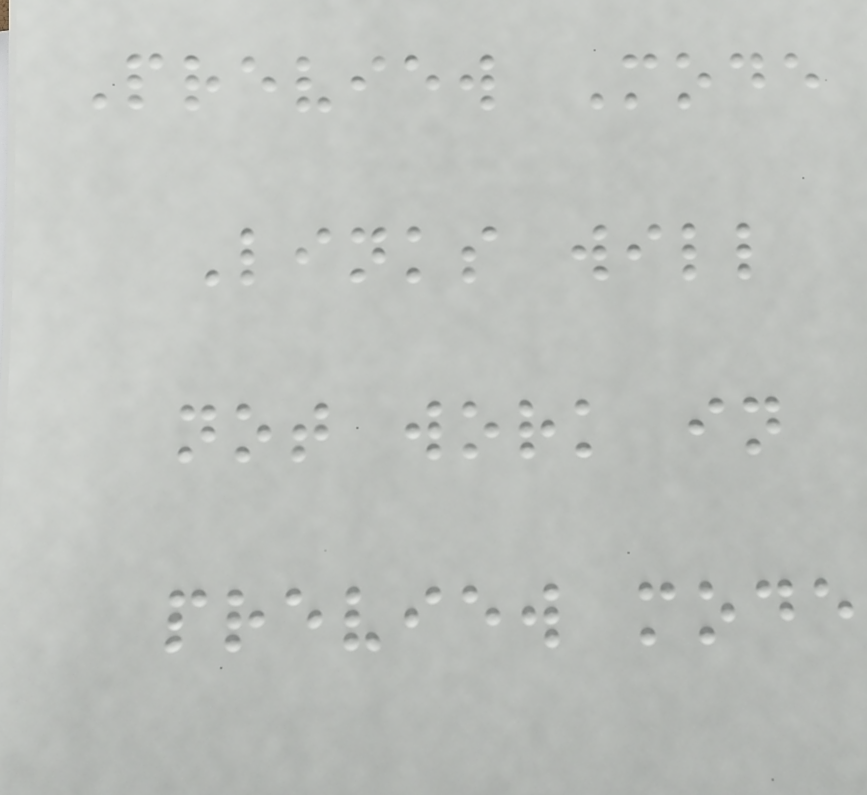Preview Mode
Links will
not work in
preview mode
